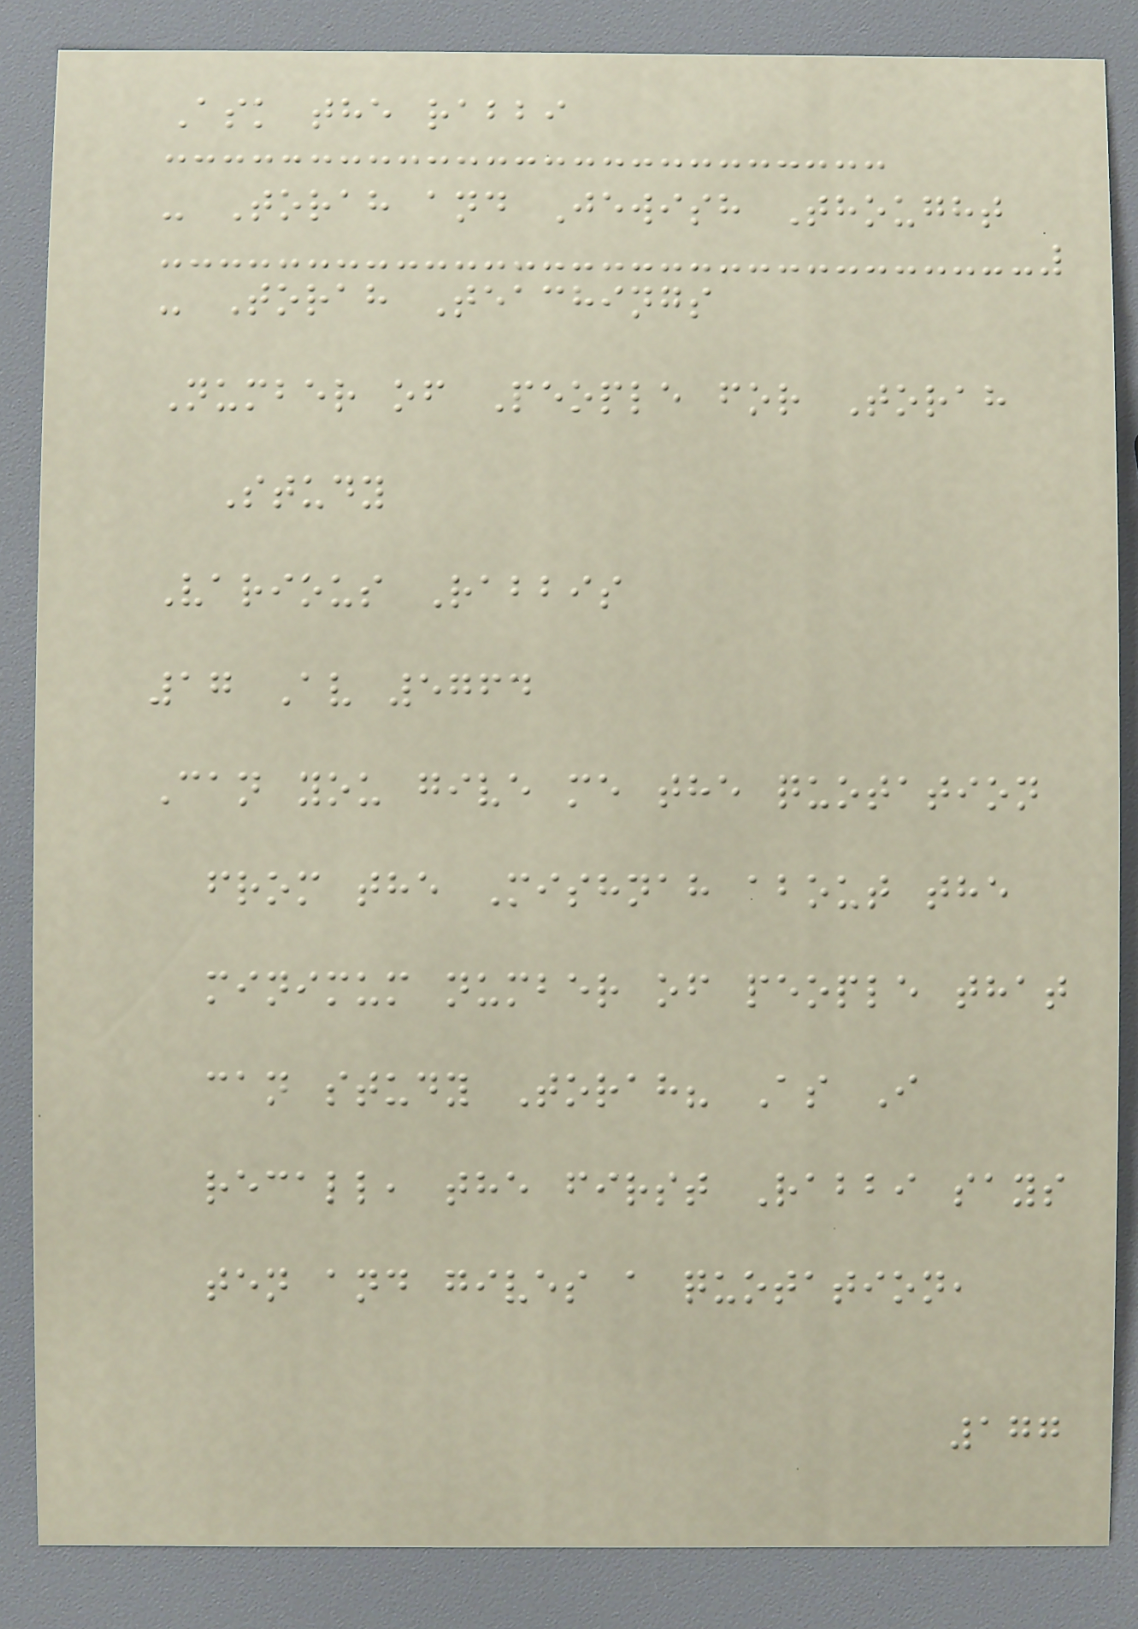Ask the rabbi
- Torah and Jewish Thought
- Torah Teachings
Number of People for Torah
Study
Various Rabbis
17 Av 5764
Can you give me the quotation
from the Mishnah about the
minimum number of people that
can study Torah? As I
recall, the first Rabbi says
ten and gives a quotation,
177
